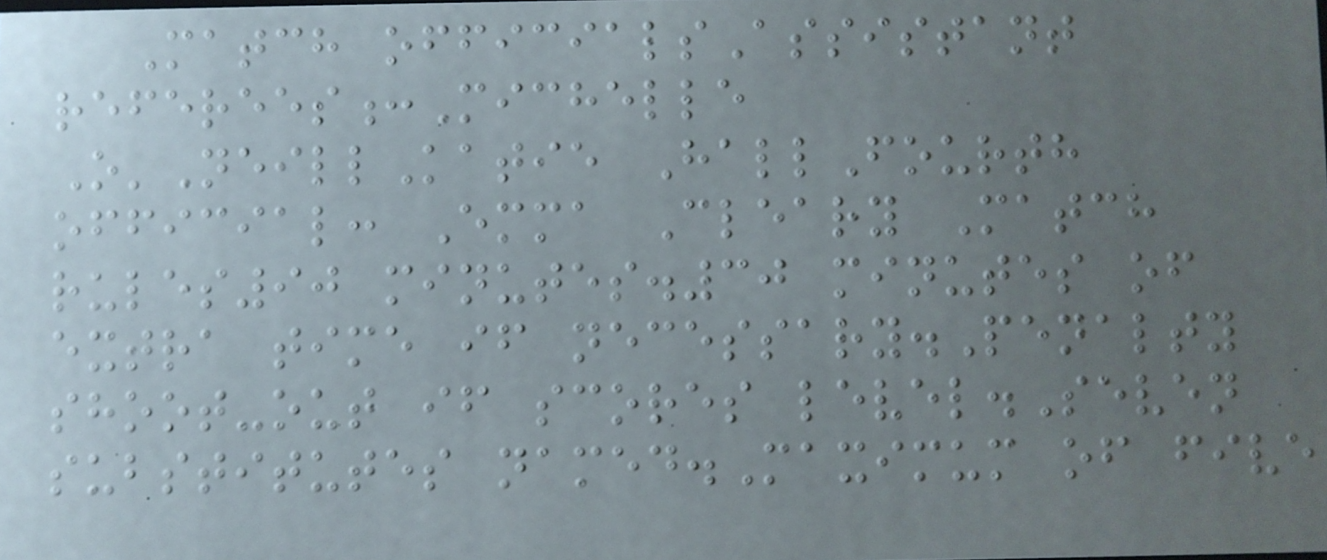Match officialsAssistant
referees:Michelle
O'NeillKatie HallFourth
official: Emma Cleary Match
rules90 minutes.30 minutes of
extra time if necessary.Penalty
shoot-out if scores level.Seven
substitutes named.Maximum of five
